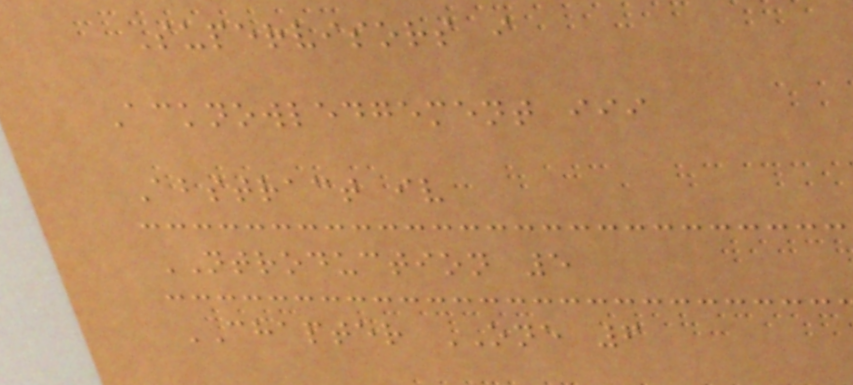Supervisors i
Acknowledgement iii
Abstract iv
NTRODUCTION 5
CHAPTER ONE 6
